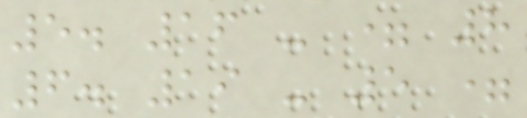5. 16 - = 8
6. 19 - 5 =
